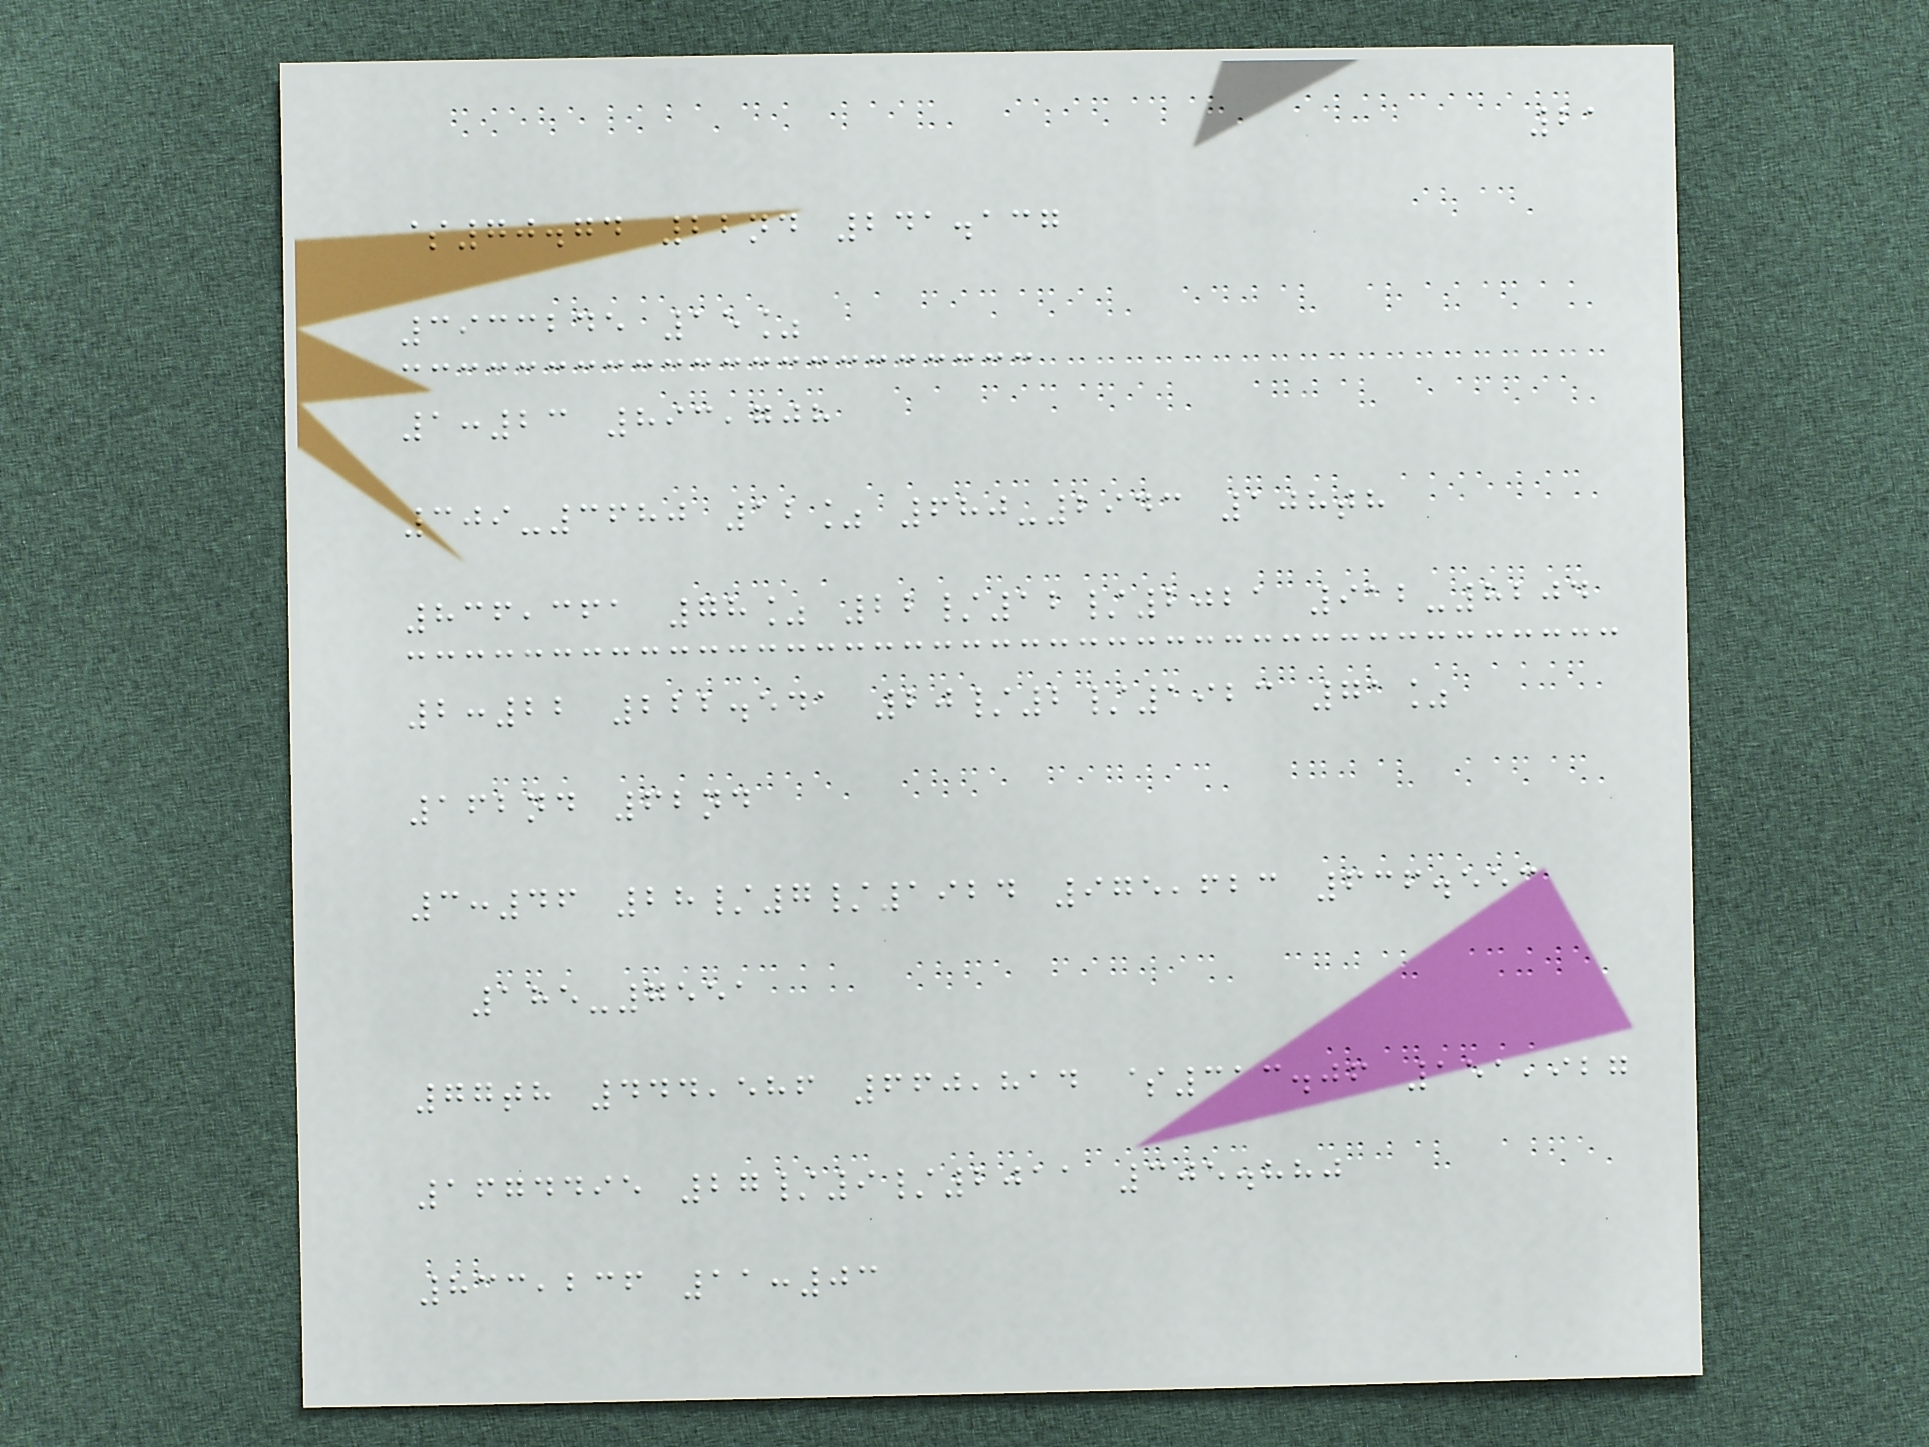21
$70.74 22nd 241.137
3933245 15%
1:23 893,708
309-3680 12% 680-2943 108th
836,361 78% 22/12/2021 912-8204
2:22 222.541 20/2/1923 71%
162nd 62nd
3:46 28/7/1924 975,623 636.553
185-7551
77th 444,586 660,814 $313.06 151,927
1674495 27/9/2011 305.880
833,236 11:03
